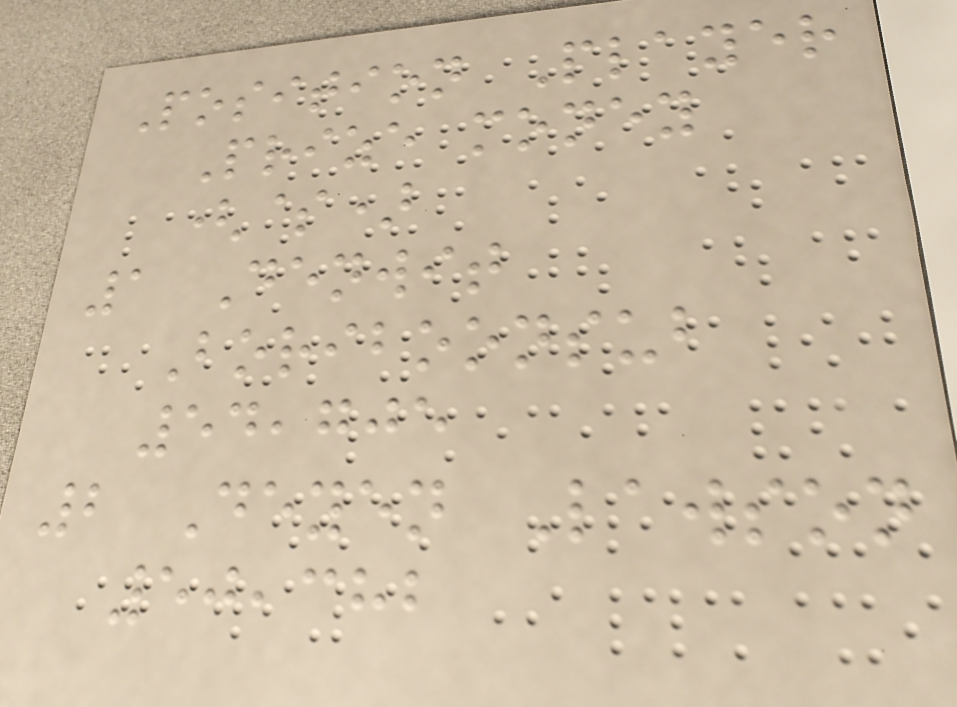Position Player
Prize money
($)
1 Denwit
Boriboonsub
54,705
2 Deyen Lawson
50,382
